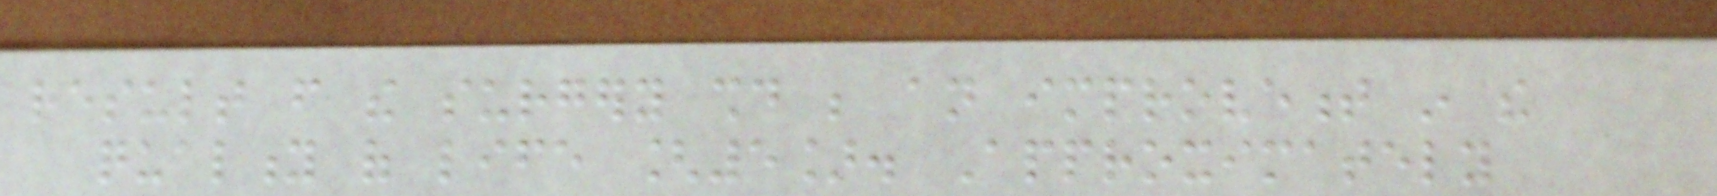result from the surgery should be an improvement in the
quality of life [5]. Approximately
